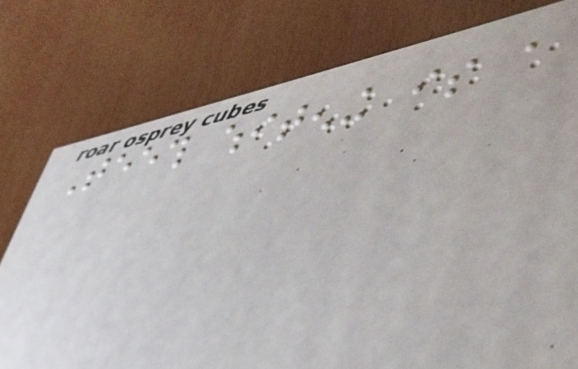Teeth whitening is a
